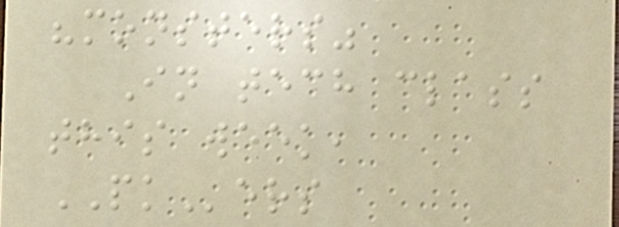"monsters"
In tech class
this week,
PKers
